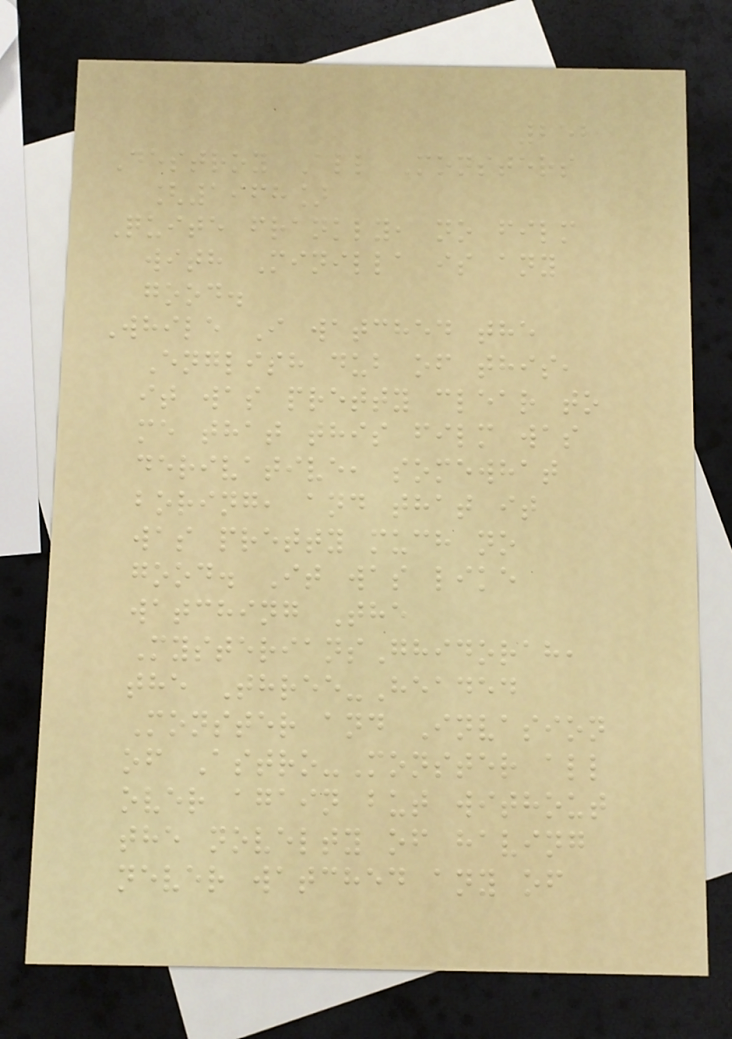252
Destroy All Monsters
[1968]
Quite frankly, no film
with Minilla is any
good.
While I watched the
English dub of this,
it was pretty clear to
me that this film was
derivative, somewhat
boring, and that it
was pretty much no
good. It was like
watching The
MysteriansGhidorah,
the Three-Headed
Monster and Invasion
of Astro-Monster all
over again but without
the novelty of having
never watched any of
